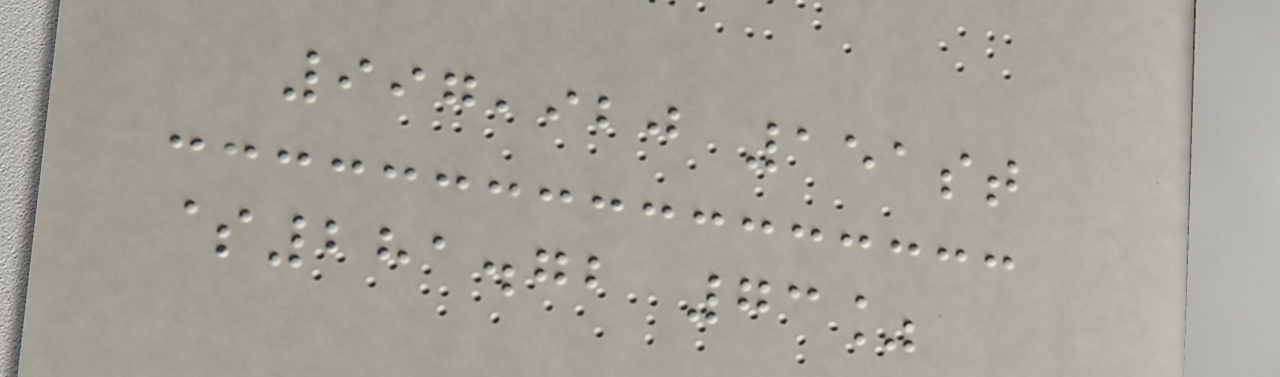997,920 151st
$281.72 73%
